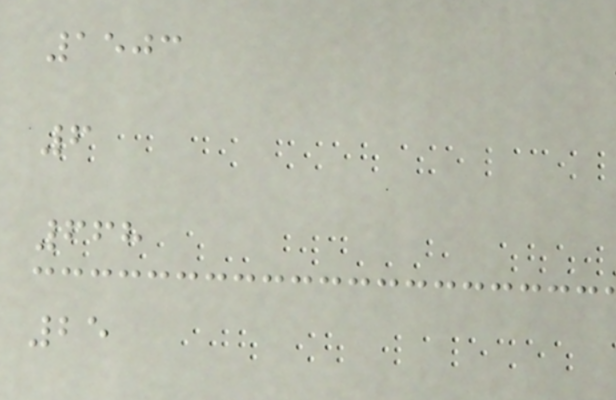1503
6
668
25
